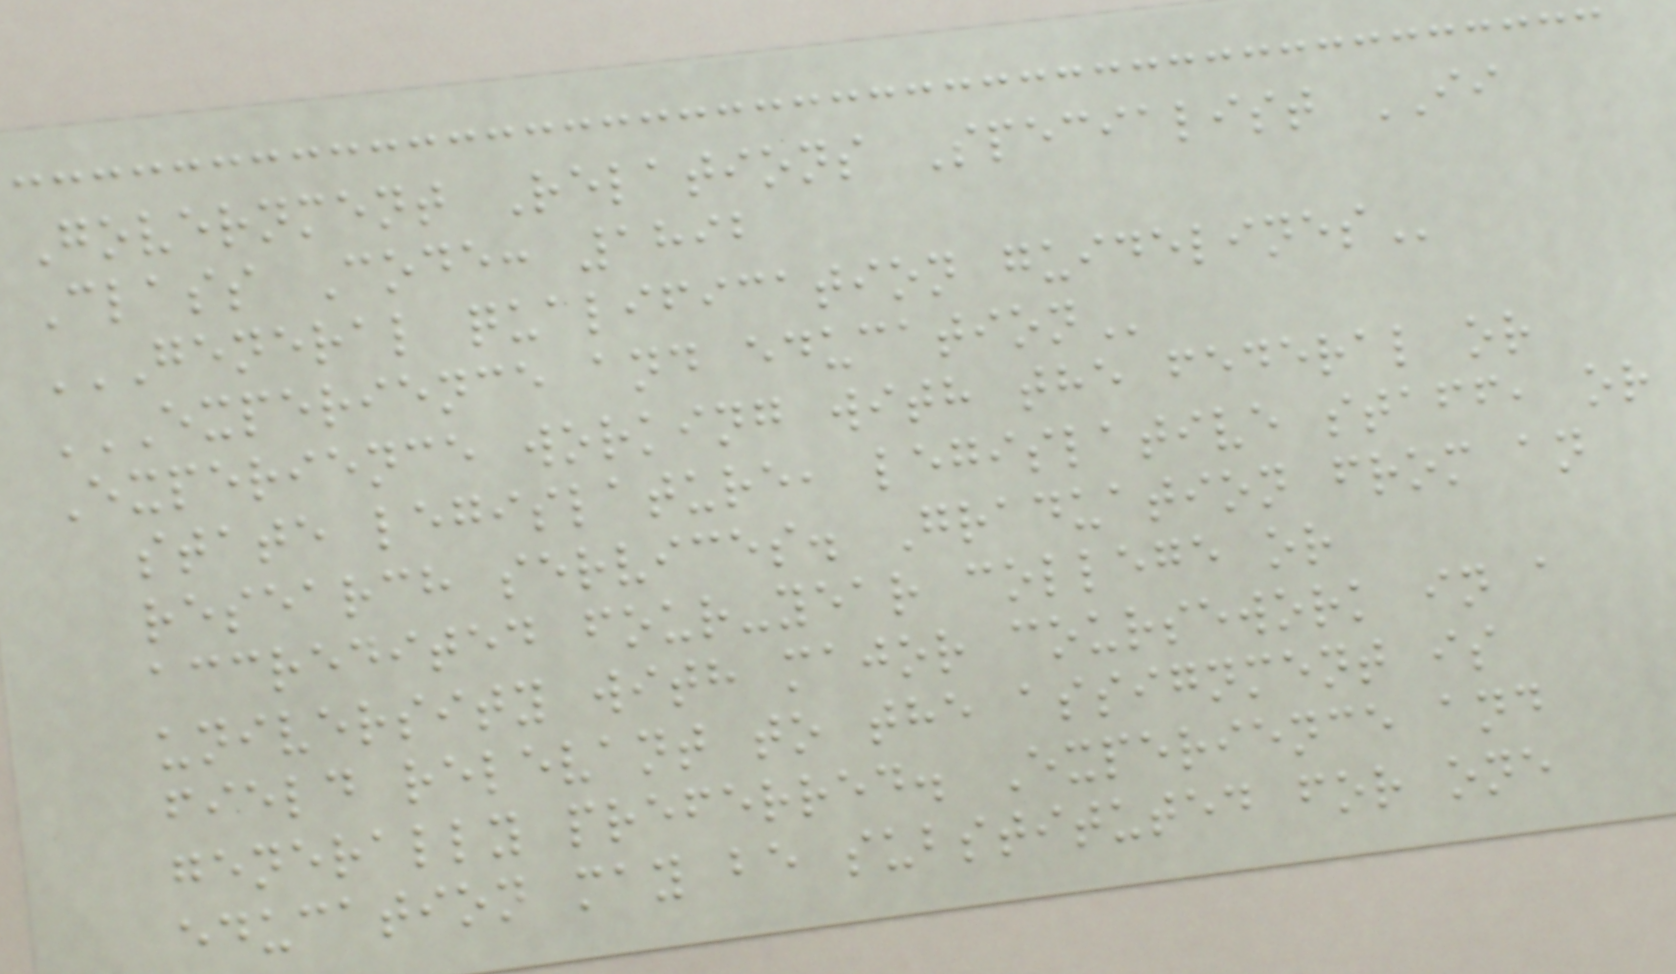Government Relations Specialist II
Class Code: 1892
GENERAL QUALIFICATION GUIDELINES
EXPERIENCE AND EDUCATION
Experience working with the federal or
state legislature, legislative staff, or
research services. Graduation from an
accredited four-year college or
university with major coursework in a
field relevant to the assignment is
generally preferred. Experience and
education may be substituted for one
